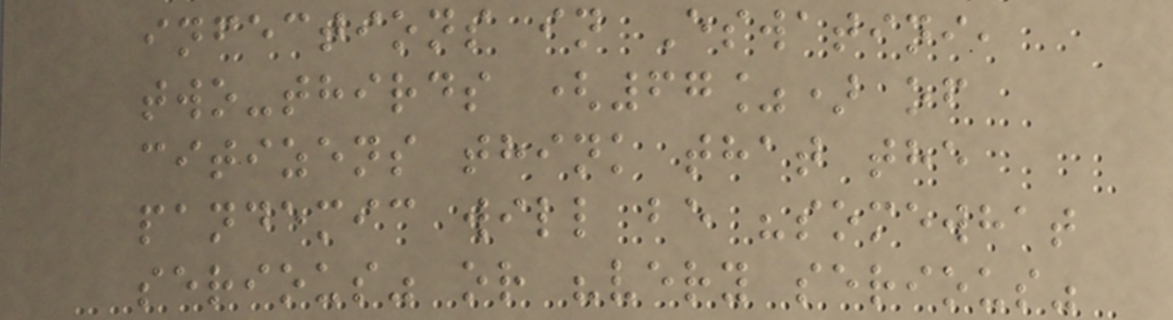infections in Eswatini,
two-thirds (67%) of
citizens think that the
pandemic will be "somewhat
serious" or "very serious"
